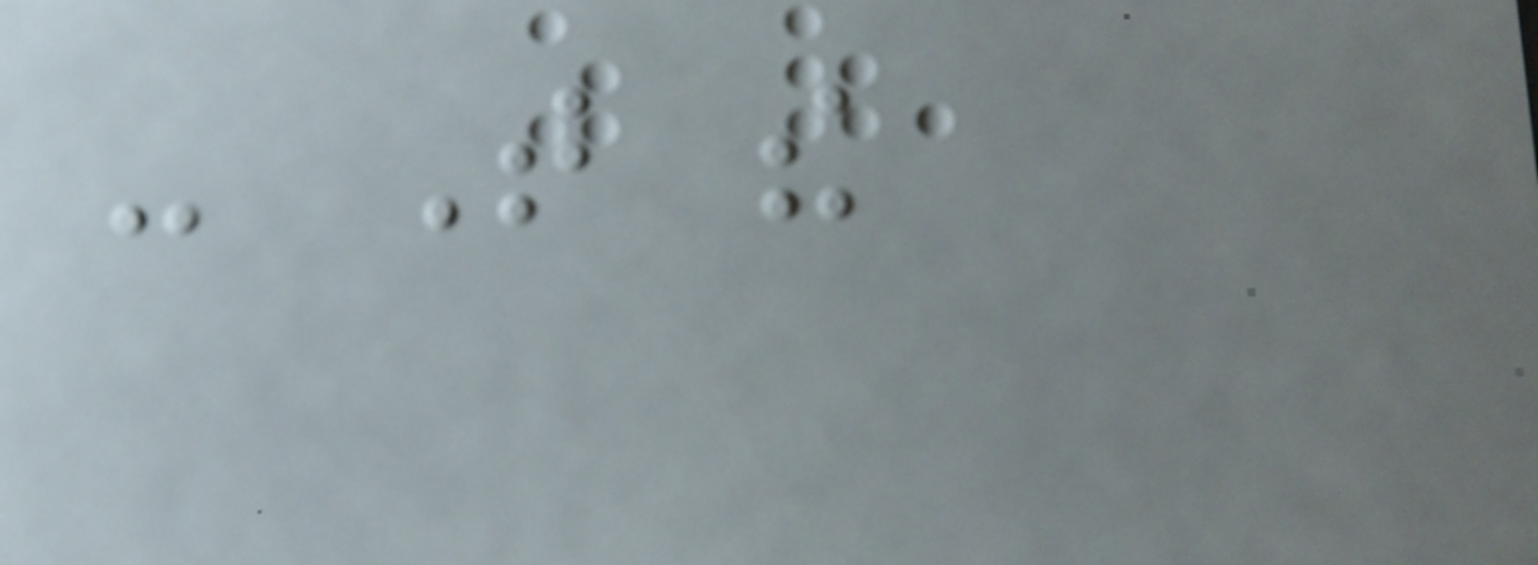- That the
